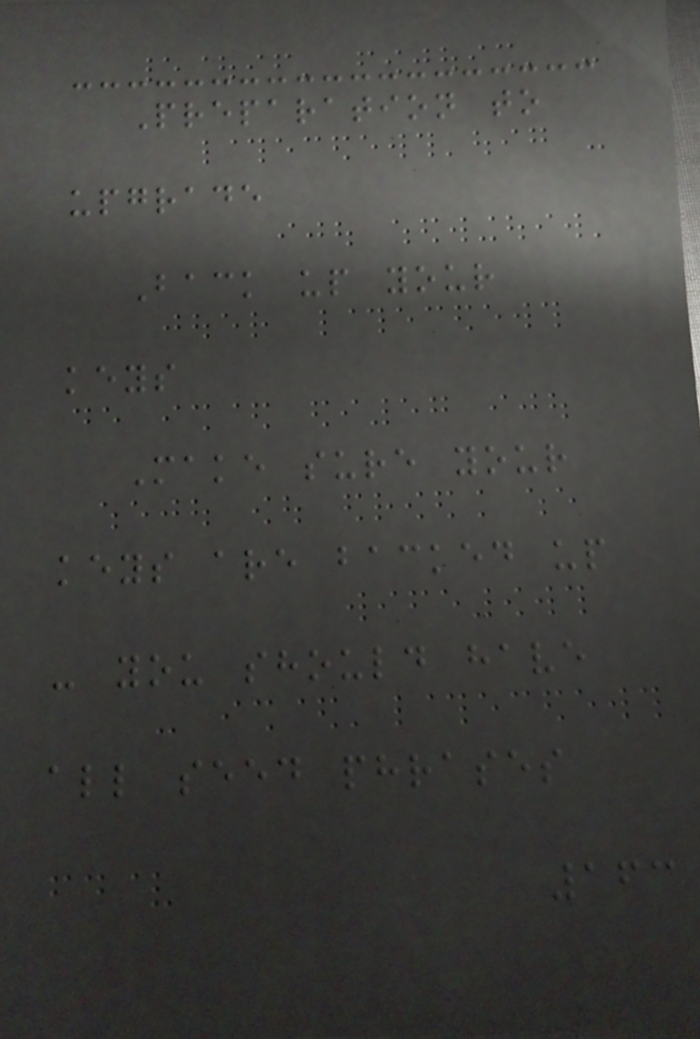Preparation to
upgrade
Back up your
keys
Make sure your
keys are backed up
- you should have
all seed phrases
163
